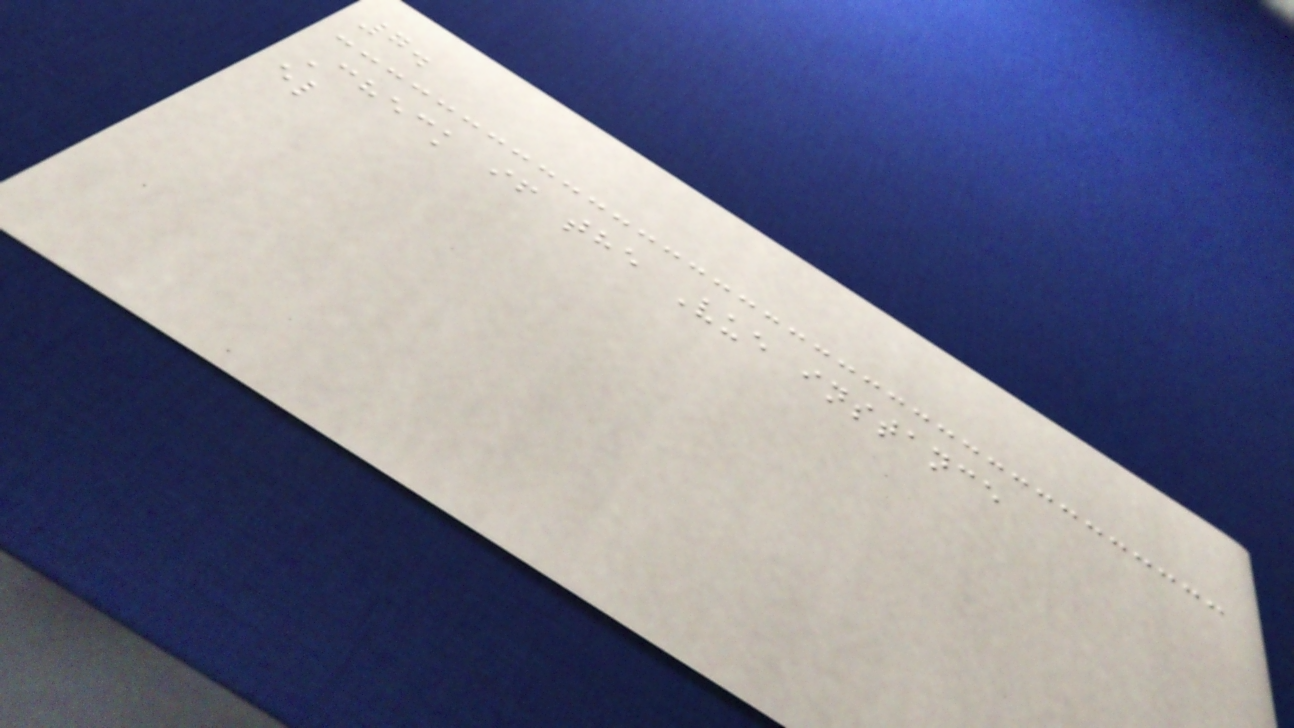7.
Check if the Vue instance
el
